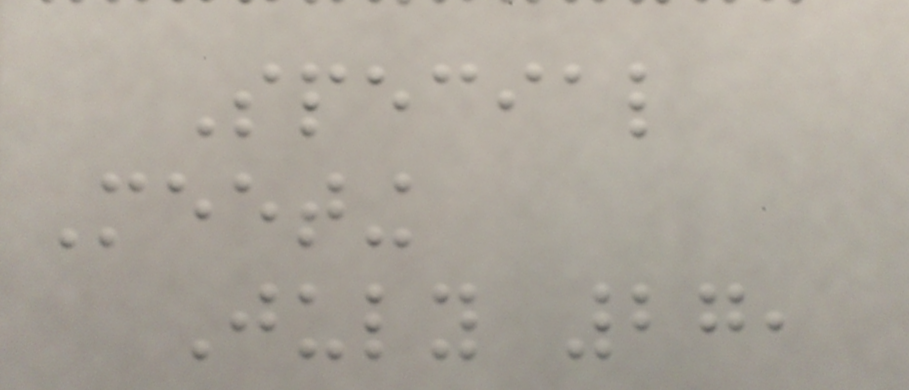Special
Meeting
July 27,
